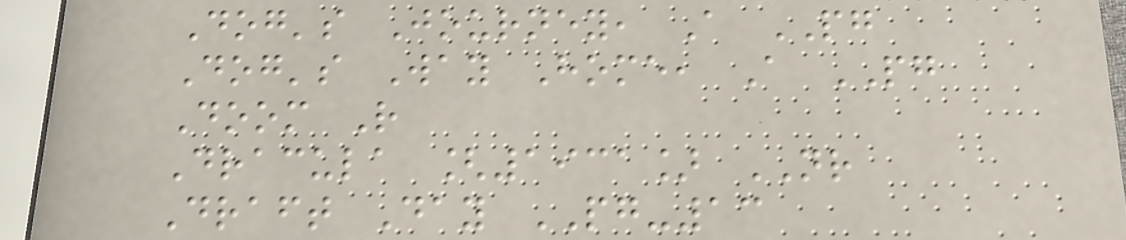Dog's Journey, A PG
Dog's Way Home, A PG
Doom R
Dracula [1931] NR
Draft Day PG-13
